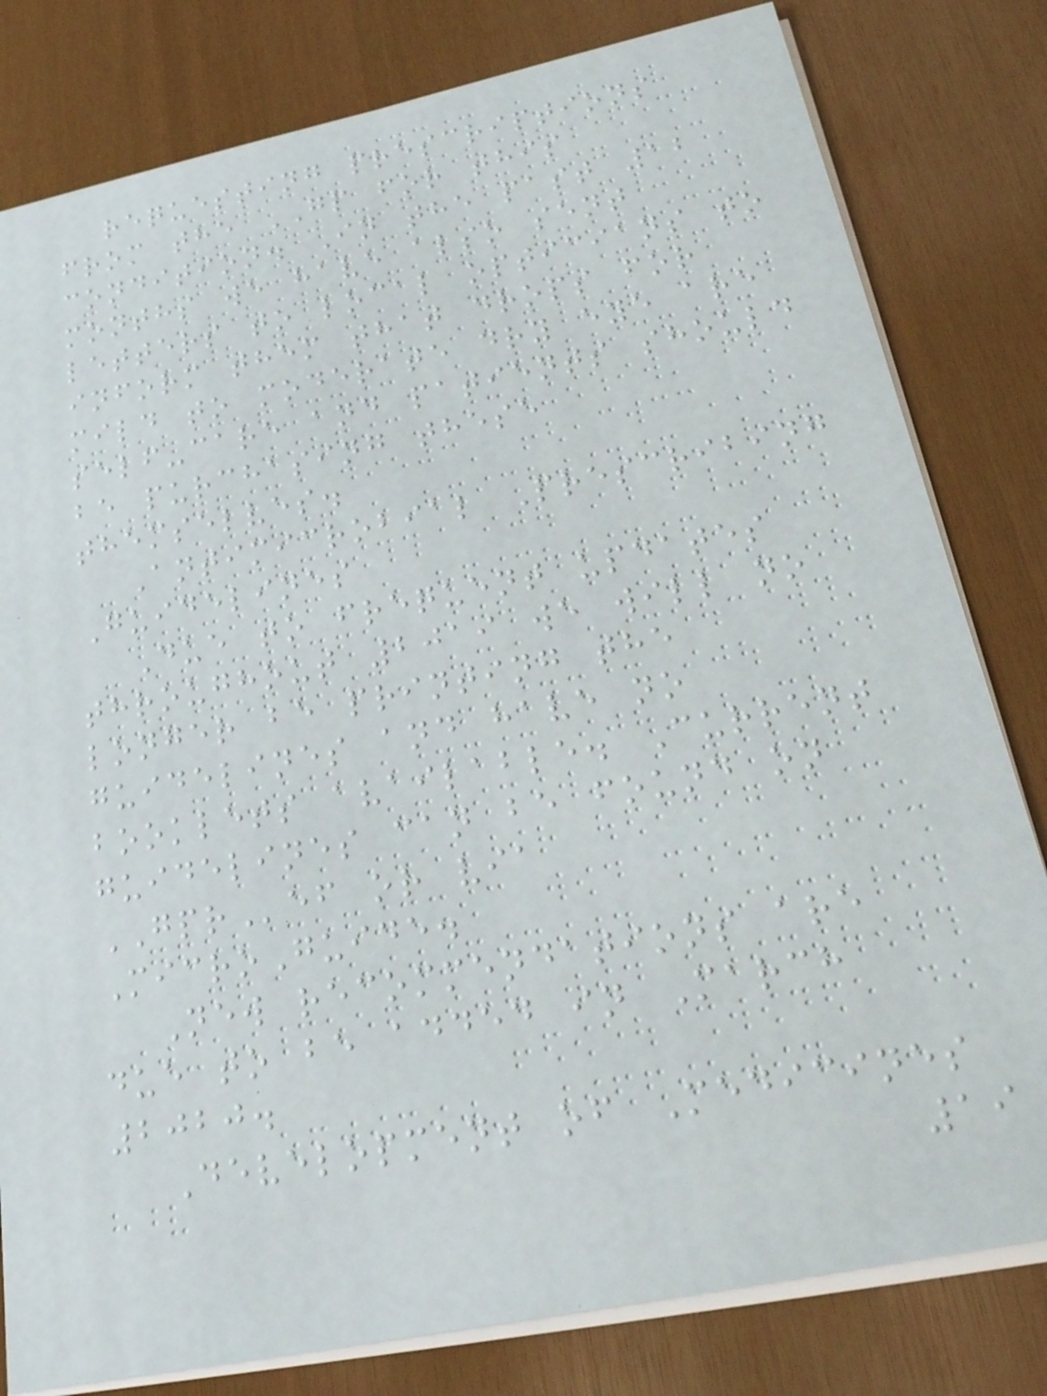requesting prescriptions
from the GP for this
condition. In the past 12
months we have also sent
letters to local opticians to
inform them that drops for
mild to moderate dry eye are
self-care and patients should
be purchasing these
themselves.
Antimicrobial Prescribing
Guidelines
Due to frequent updates
throughout 2019 we will no
longer be printing the
guidelines and have no
booklets available. Current
guidelines can be found on
GPRef or via
MicroGuide.
New recommendations are
due to be added in March
2020.
Development of Medicines
19
